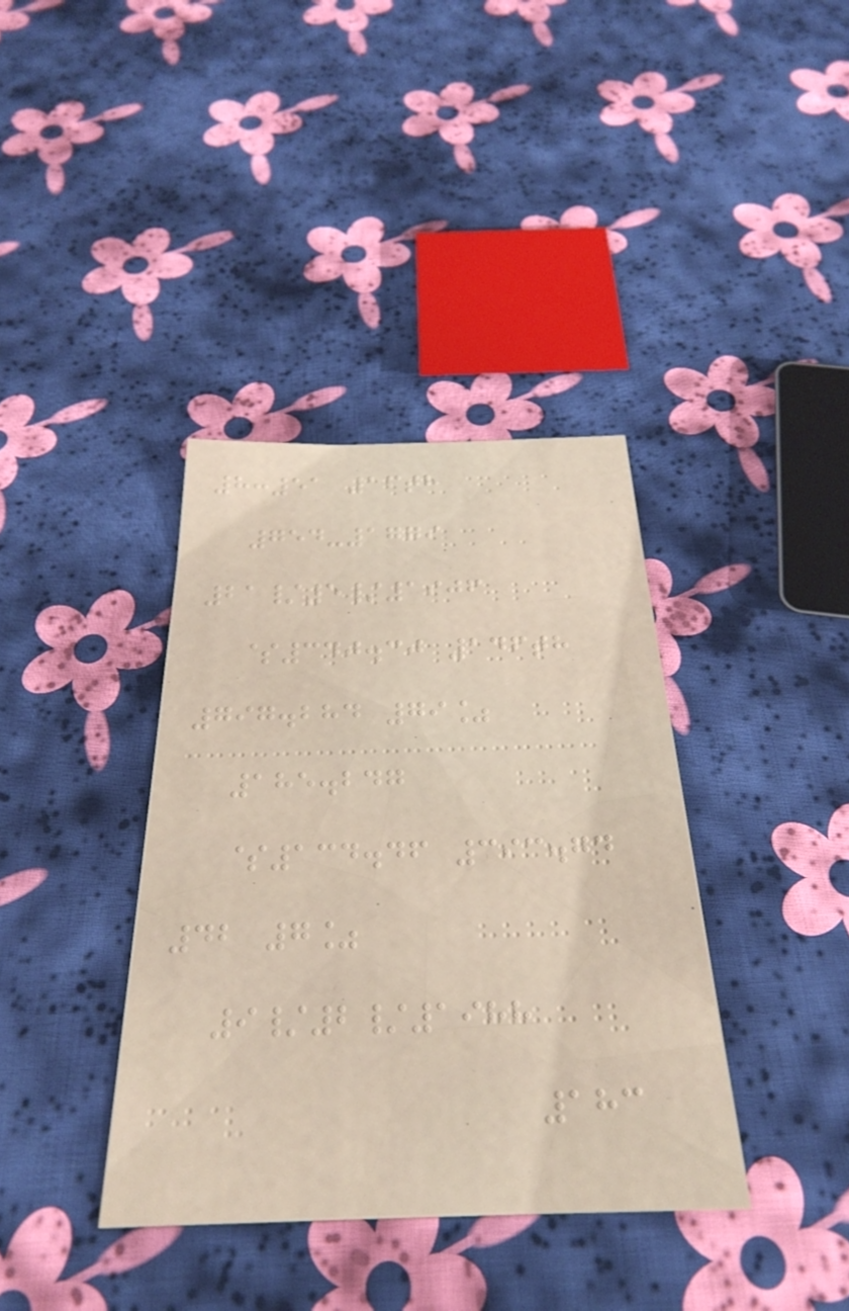8:51 16th
754-1779
21/5/1906
$340.30 146th
797.284 79%
185.247
$134.46 393.74
42 7%
9/2/1988
183
